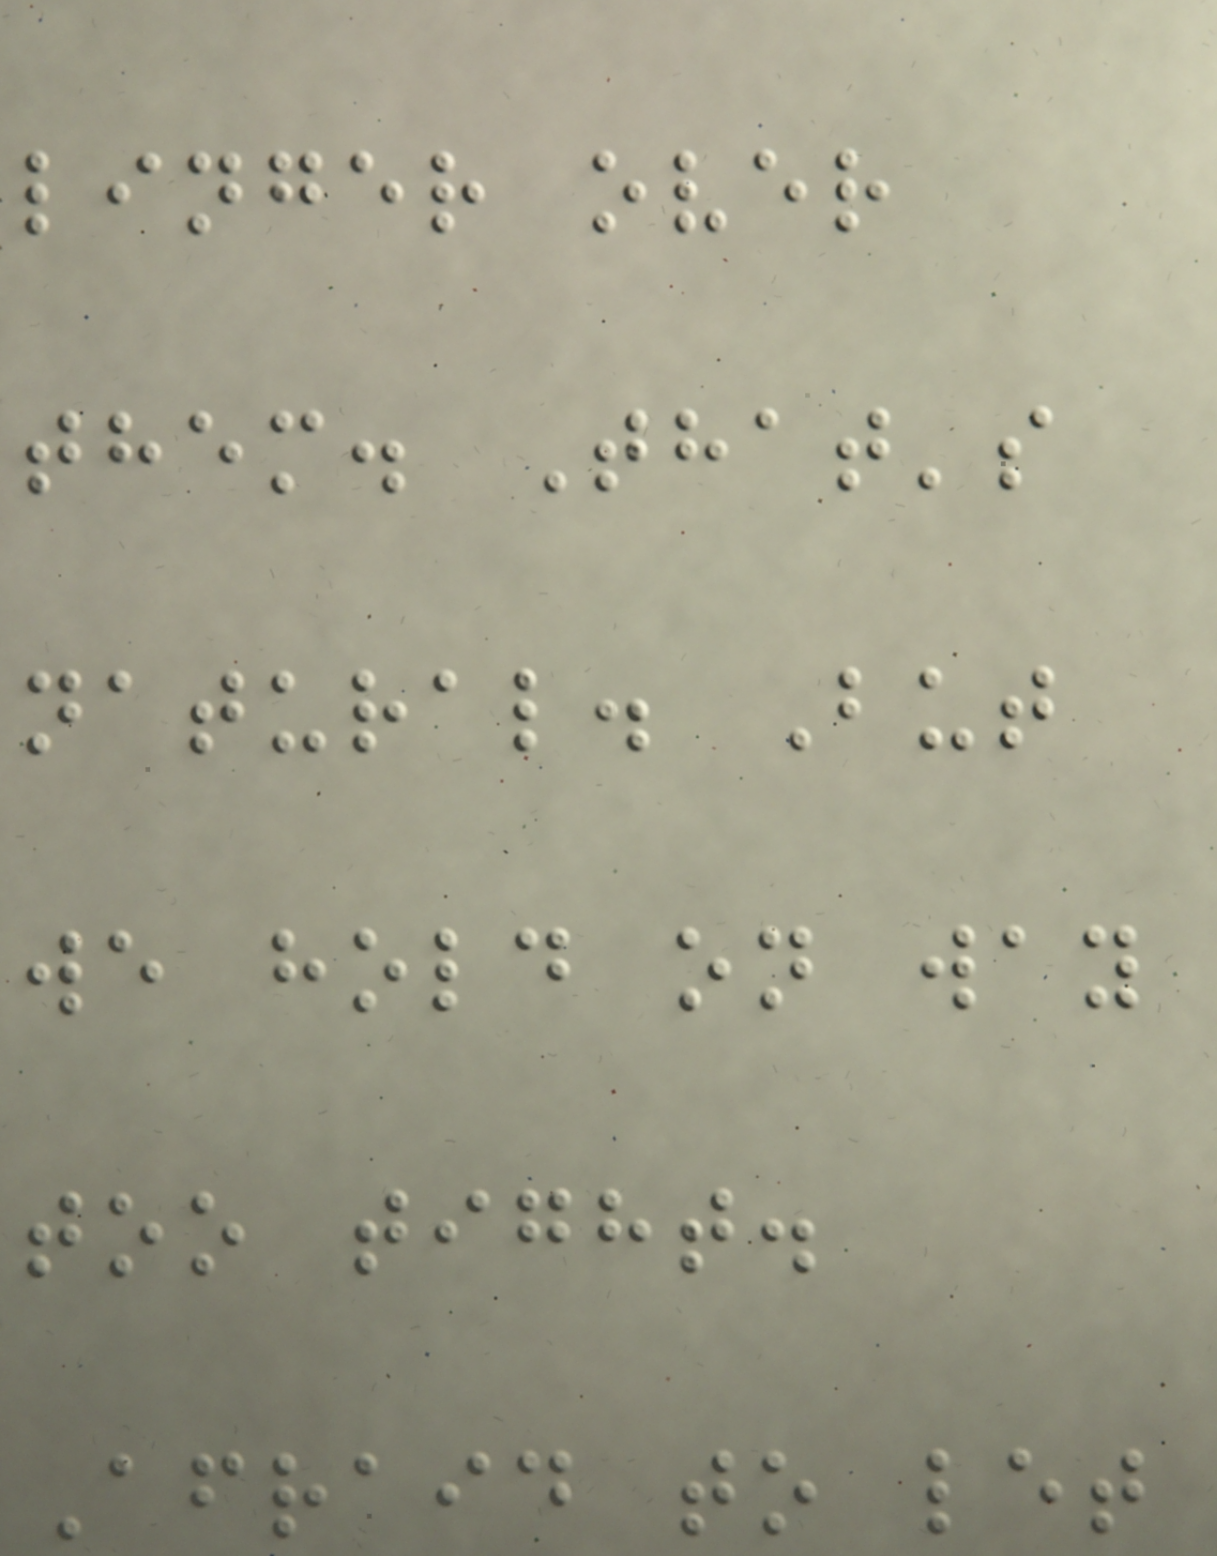linger over
them. That's
natural. But
we hold on way
too tight.
Afraid to let
